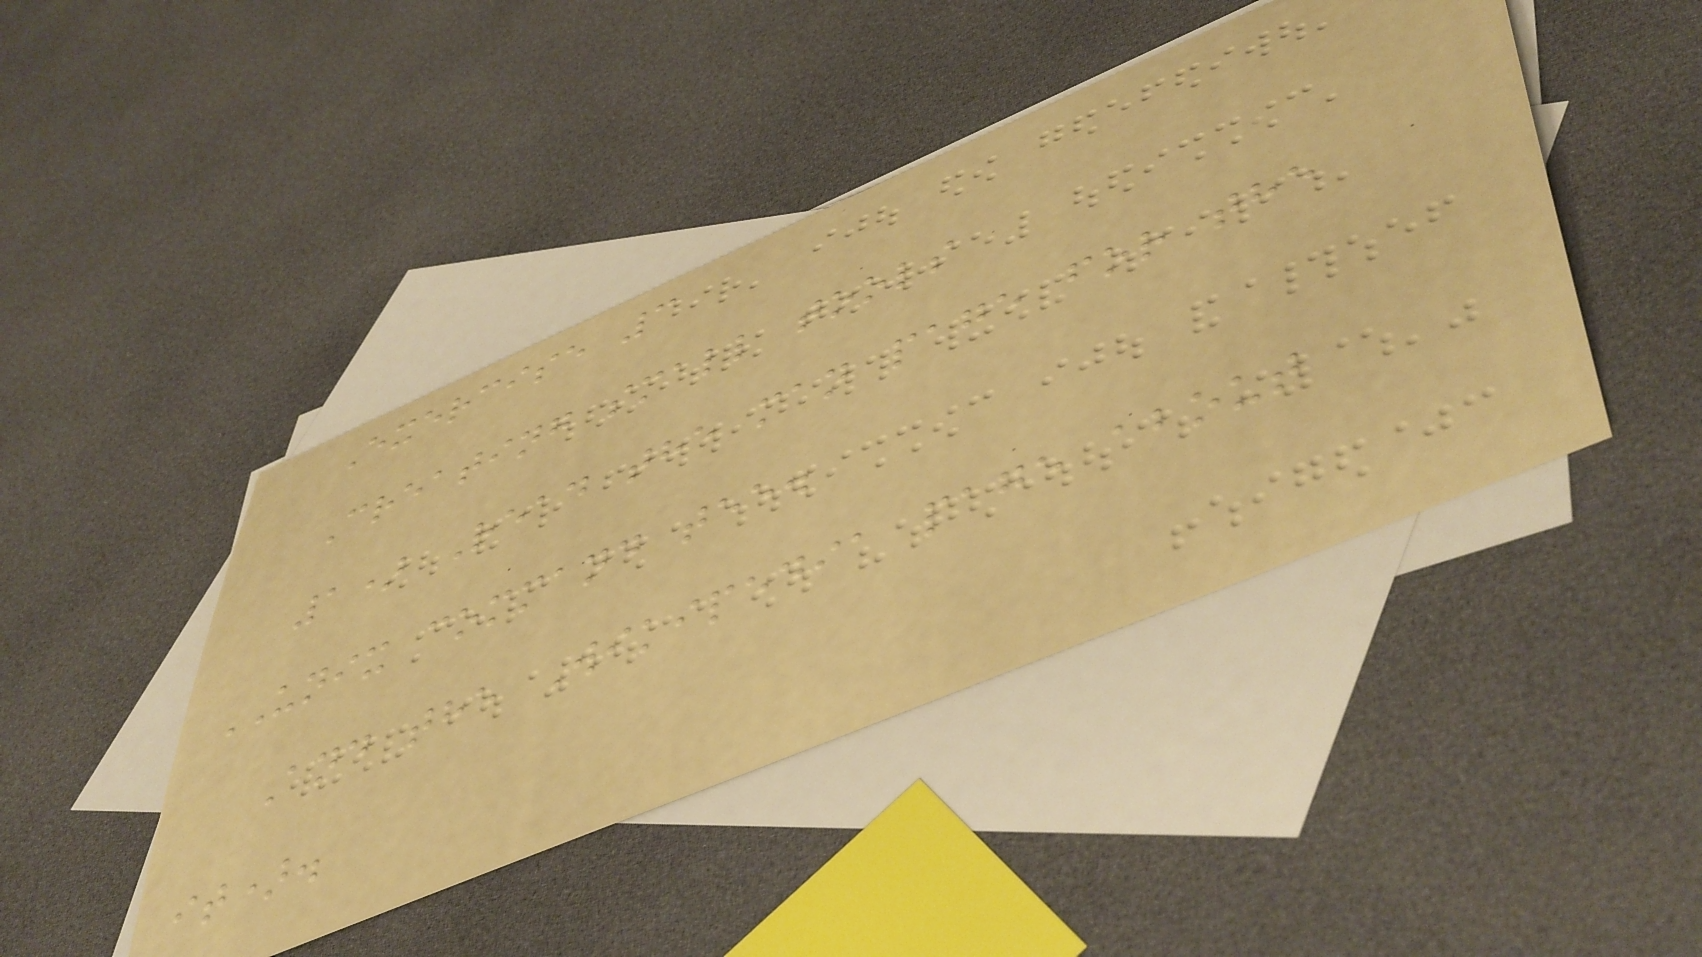Exercise 3
Creating small tools
1) Read the man page for the
UNIX command tee.
And the Wikipedia page about
it).
